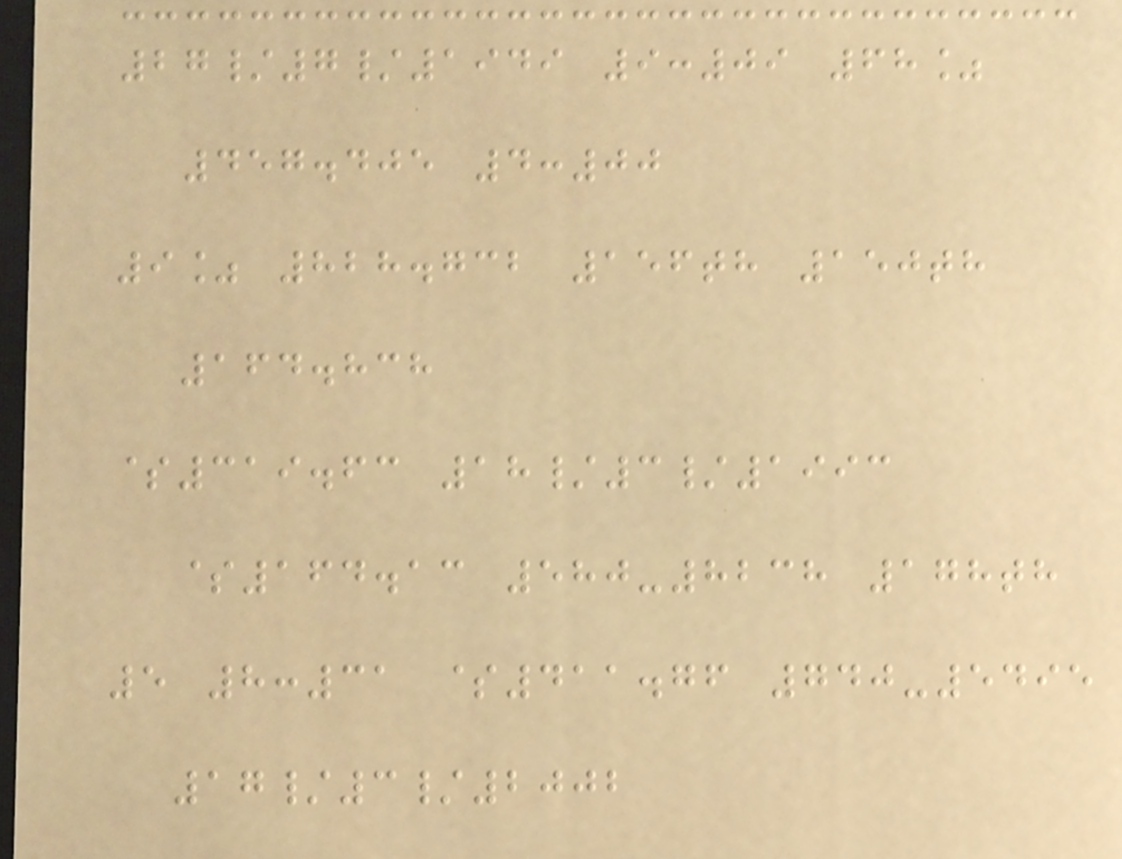27/7/1949 9:09 68%
457.405 4:00
9% 828.732 156th 150th
164.838
$319.63 18/3/1993
$164.13 580-8238 178th
5 8:31 $411.76 740-5495
17/3/2002
